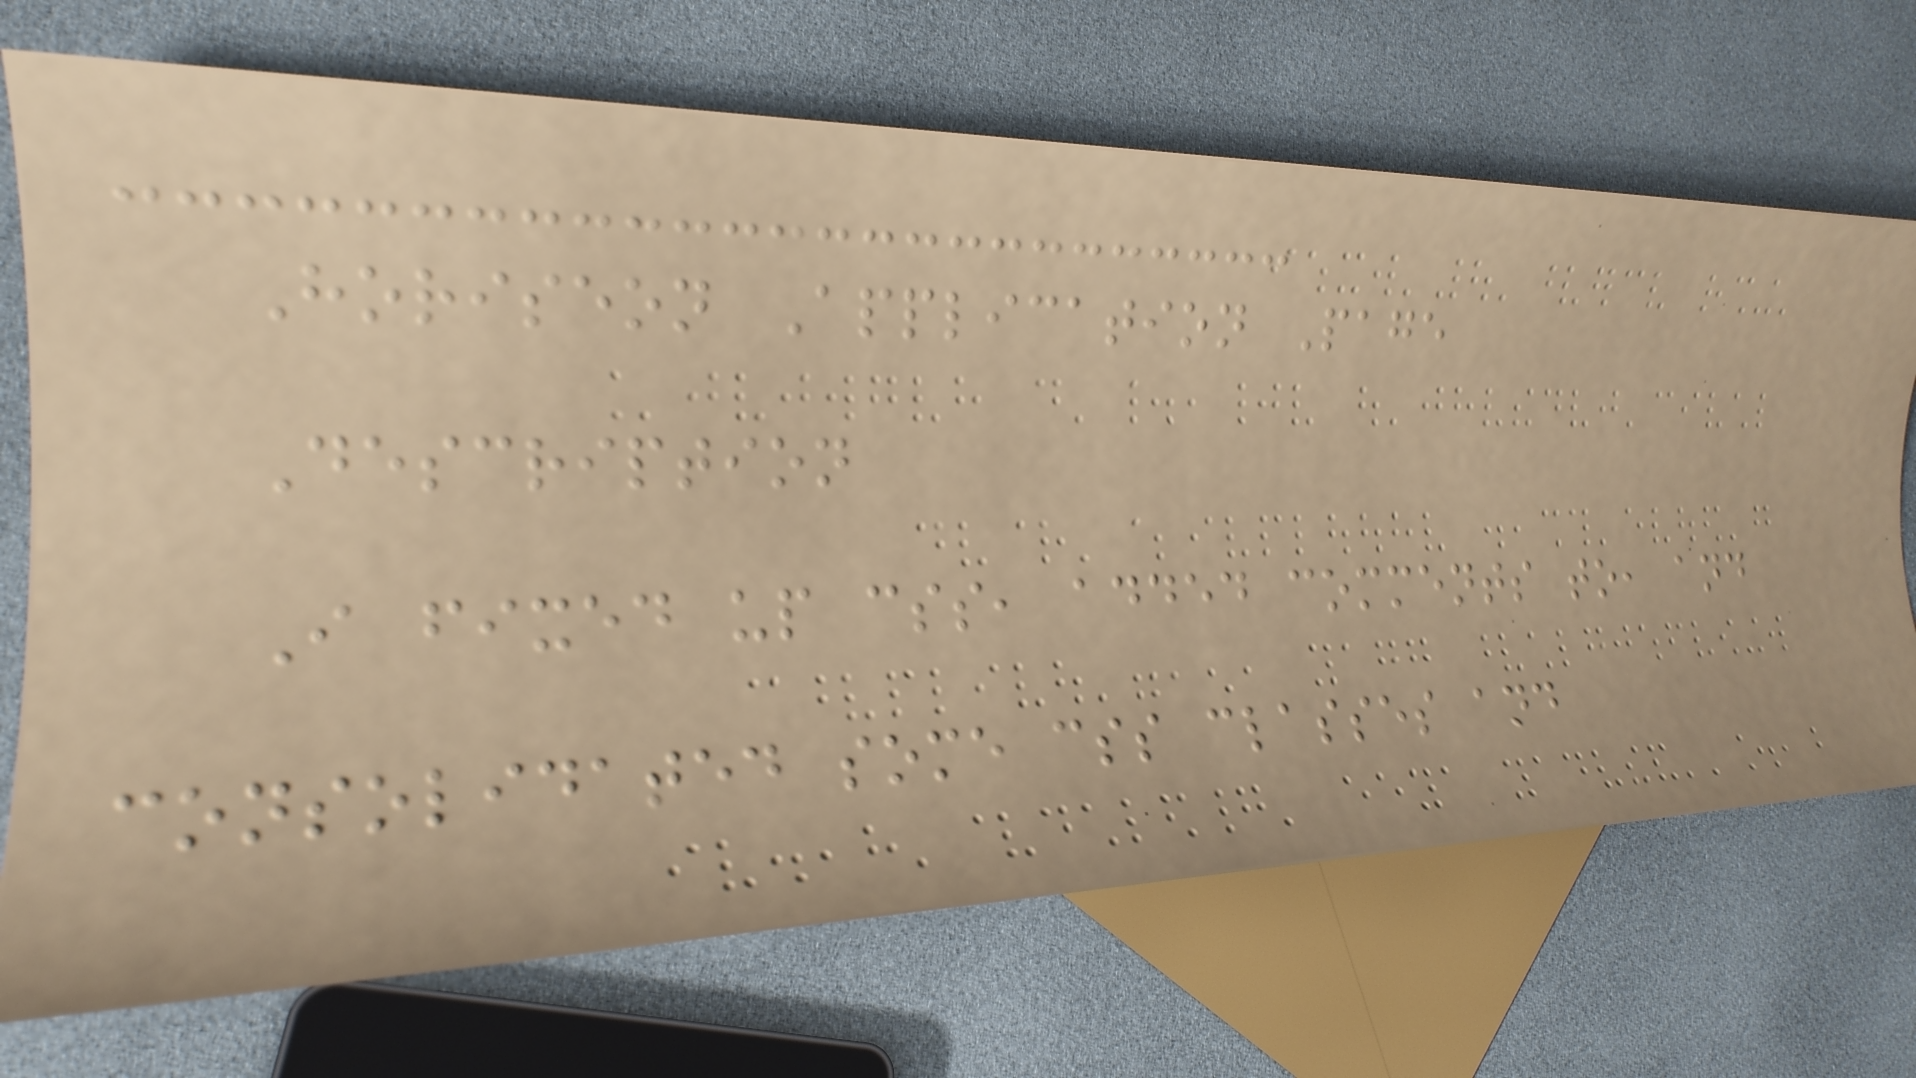Horiseon Application Page
Description
I fixed up css, added comments to, and
consolidated some css classes and
